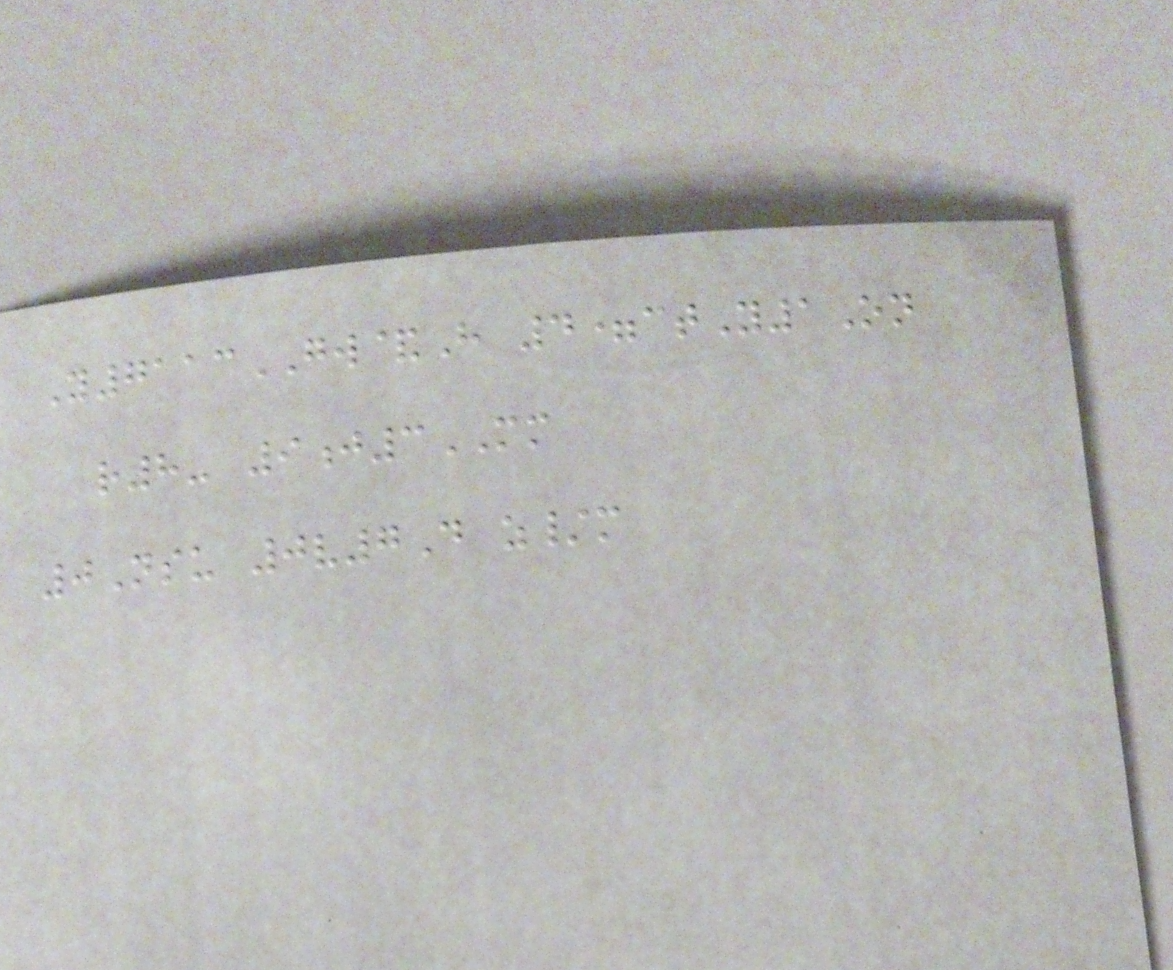Y7113GW&H 4=ctY1On
r8- 9j3MM
0Nsu 0v7D z/m
